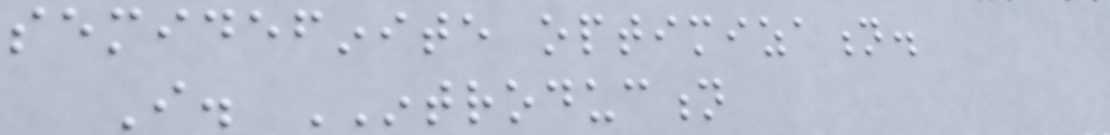semidefinite optimization.
I. INTRODUCTION
